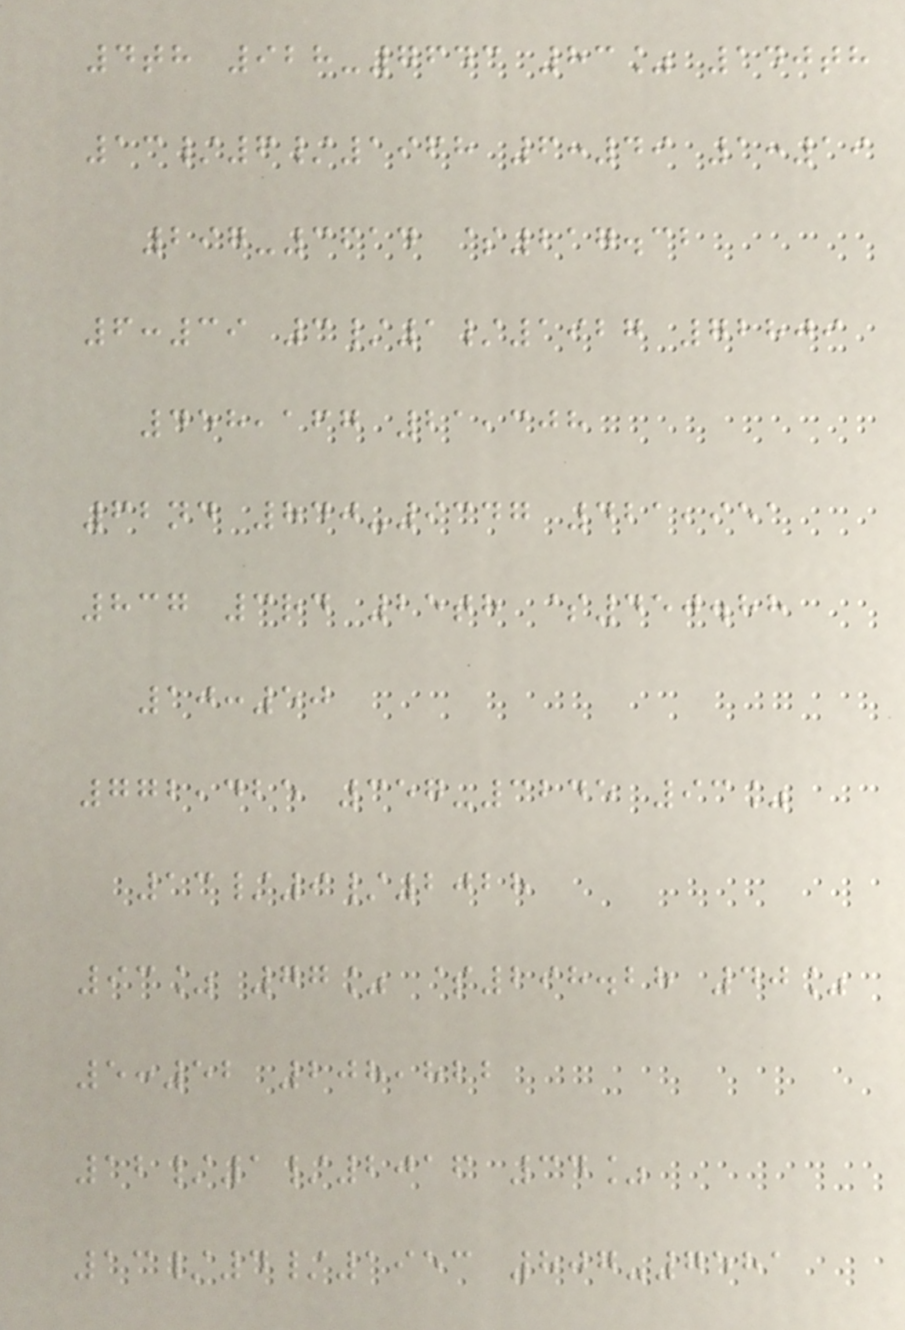4th 928-7643 83% 140th
13/6/1968 6:49 1:19
297-3614 $217.32
6:39 3/1/1927 72809
458,167 21,308
62nd 840-9347 421,951
837 3rd 25th $450.88
10:50
772,425 357-3245 93%
13/9/2028
93% 77% $298.28 40%
5:52 208,822
12/1/2016 34%
13/4/1953 807-7581
